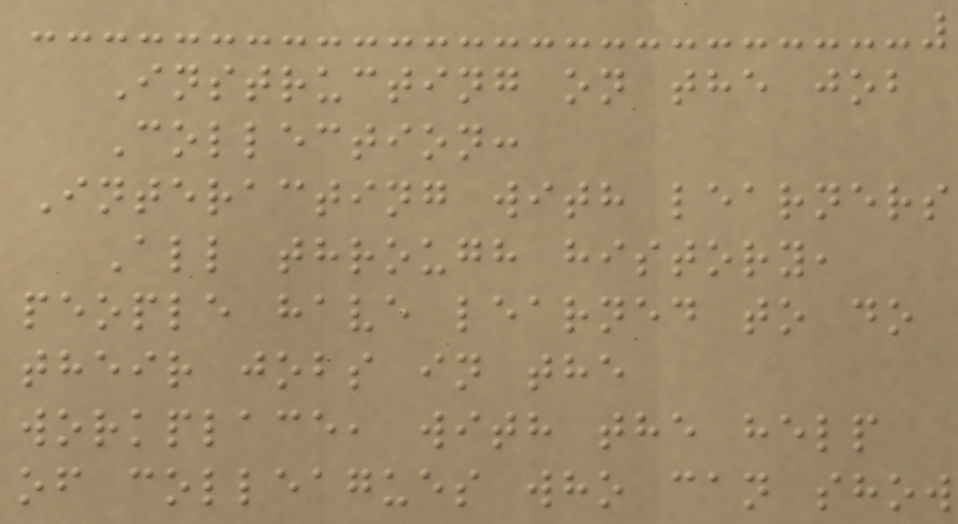Instructing on the job
Collection:
Interacting with learners
All through history,
people have learned to do
their jobs in the
workplace, with the help
of colleagues who can show
